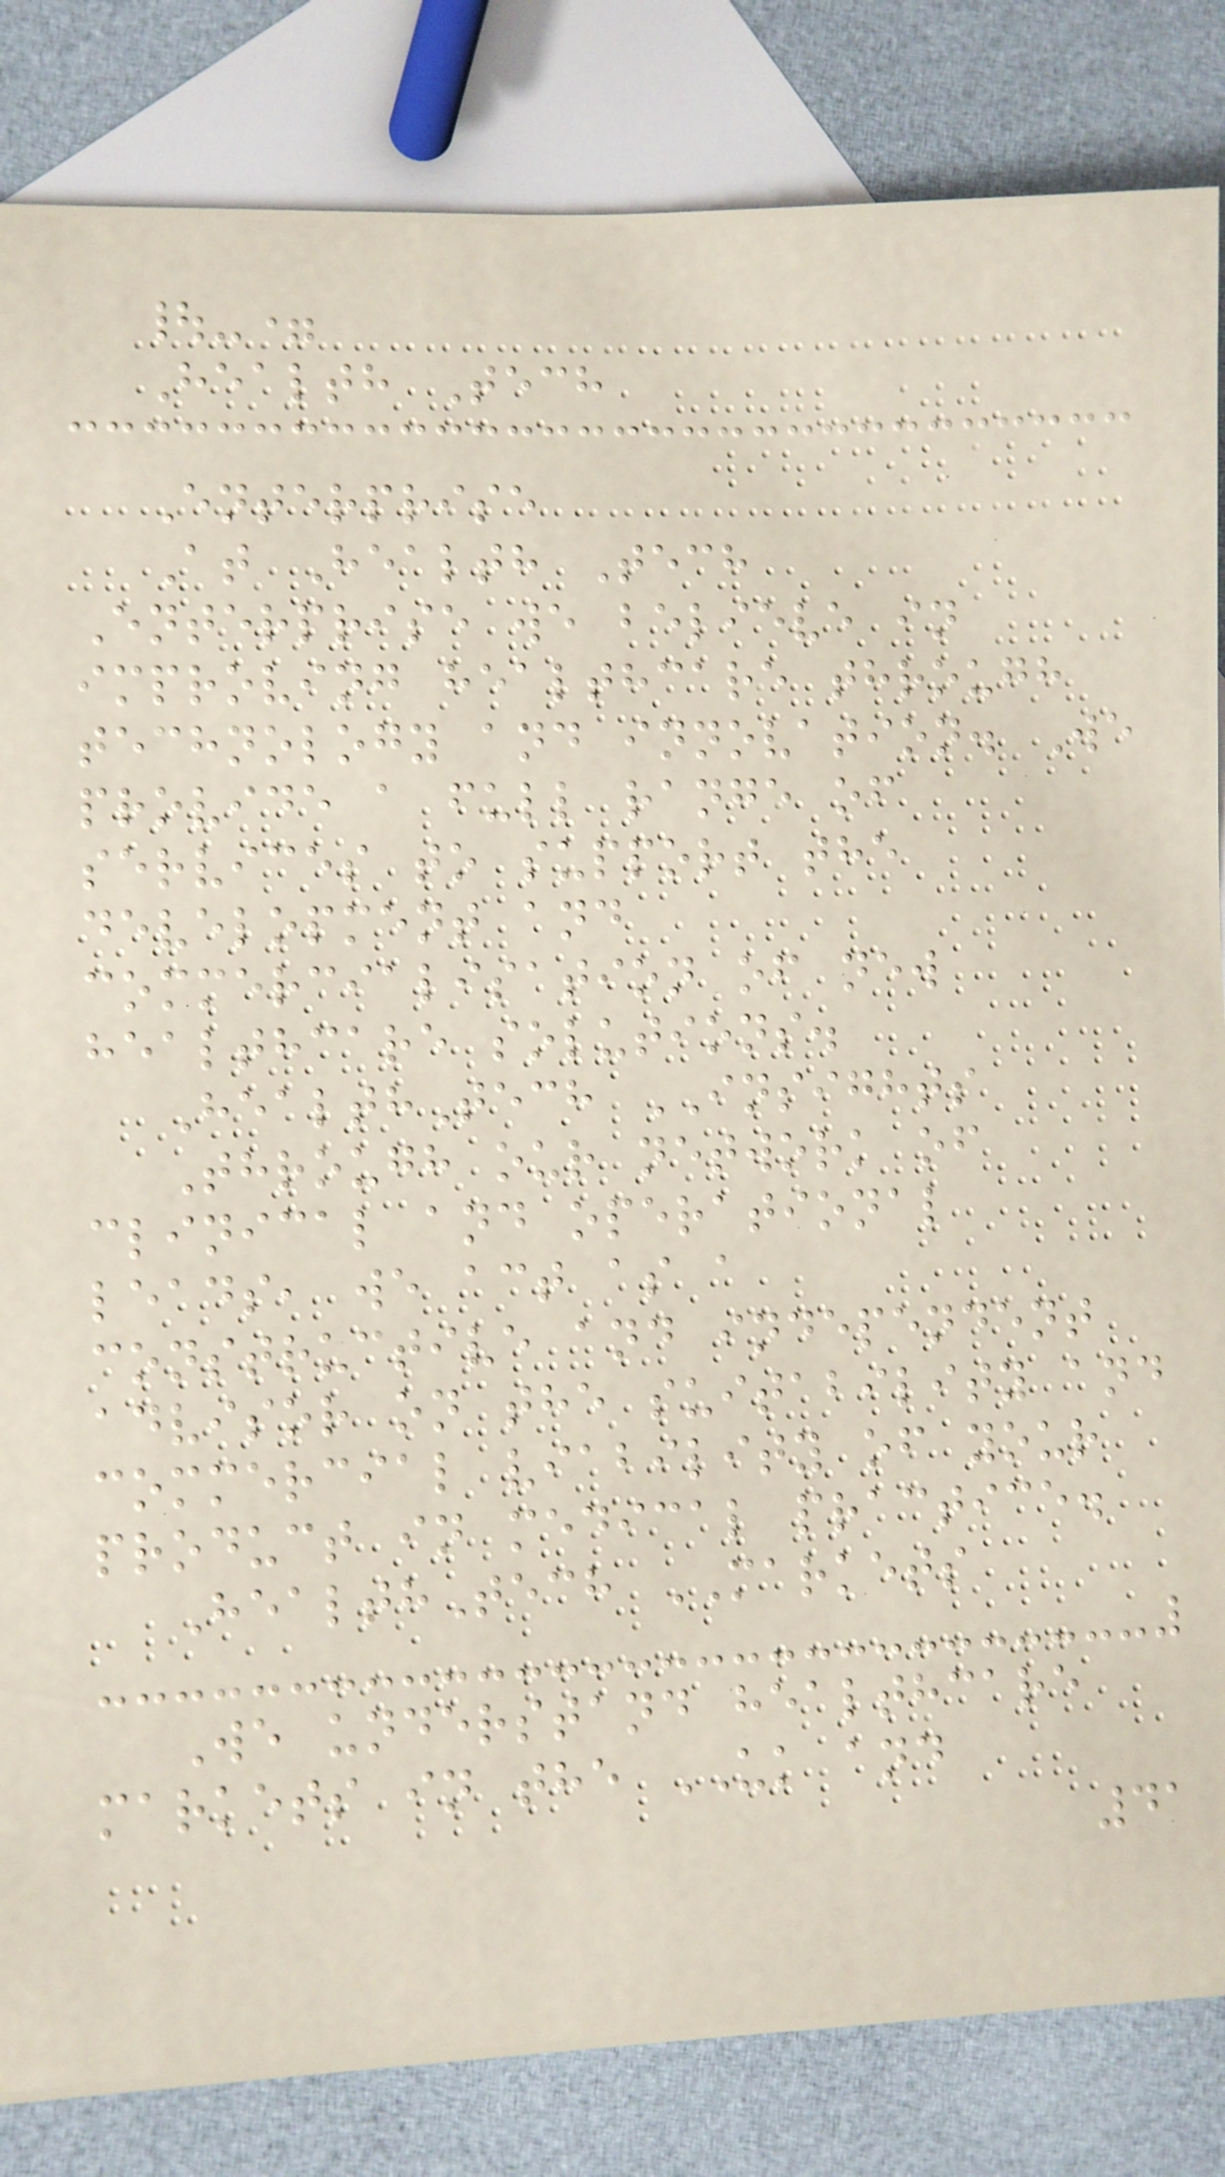|-=
Health Tech
Enterprise
At Health Tech
Enterprise we believe in
improving healthcare through
technology and innovation. We
provide a full range of
services to support the
development and
commercialisation of new
healthcare solutions.
HealthTech INSIGHTS
Through our network of
clinical and operational
leads, we act as a
constructive and independent
advisor on the suitability and
commercial viability of your
product in medical practice.
HealthTech MARKETS
We understand healthcare
markets in the UK and
41
